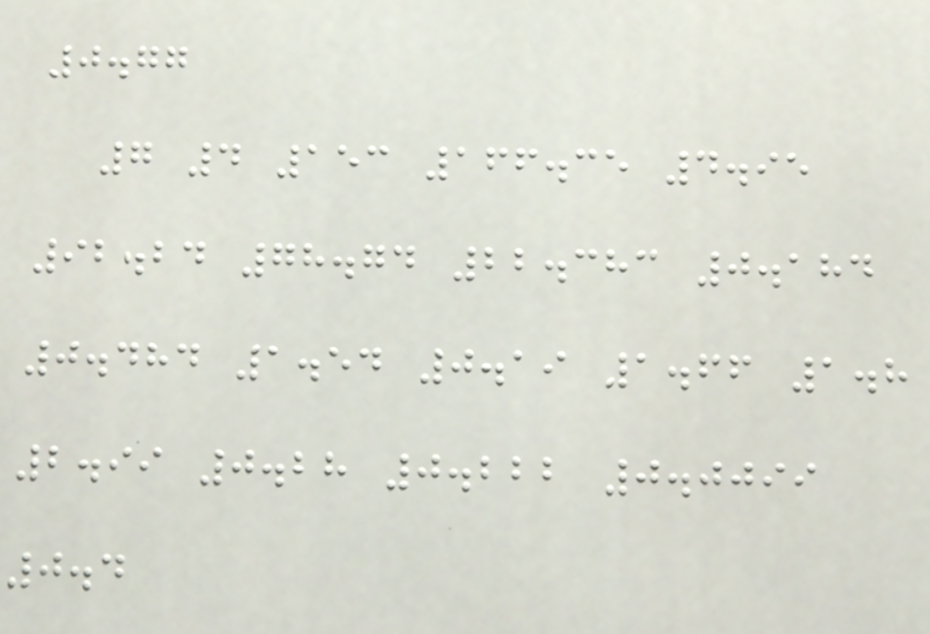0.77
7 4 153 166.35 4.95
92.24 78.74 22.383 0.184
0.484 1.54 0.19 1.66 1.8
2.99 0.28 0.222 0.0099
0.4
